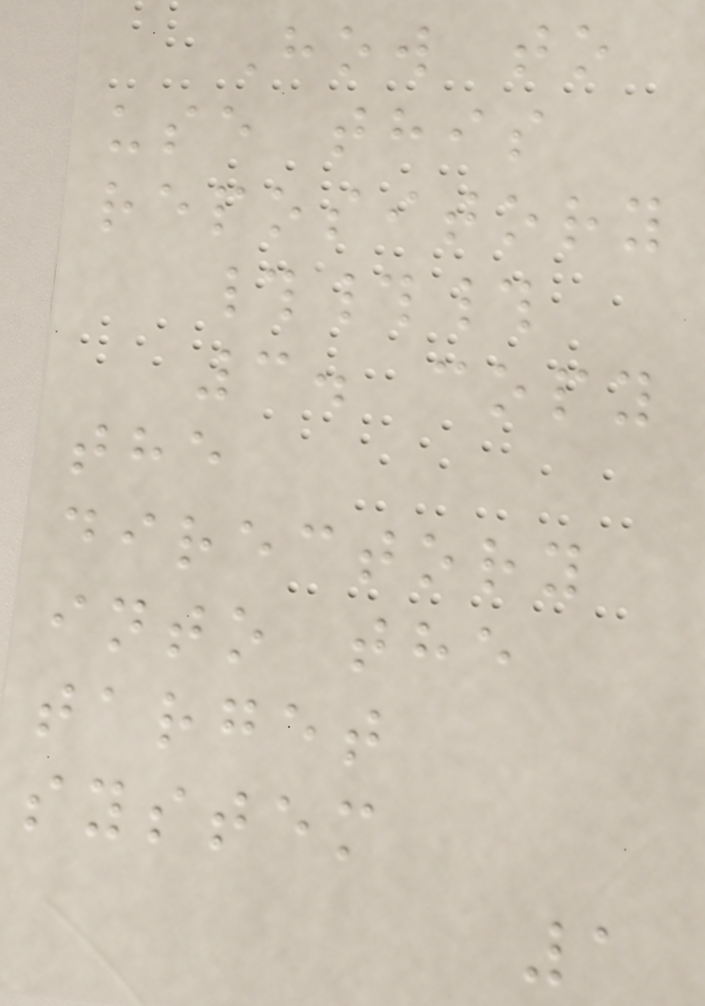How to
use this
repository
###
3. copy
the
directory
into the
target
system
1
